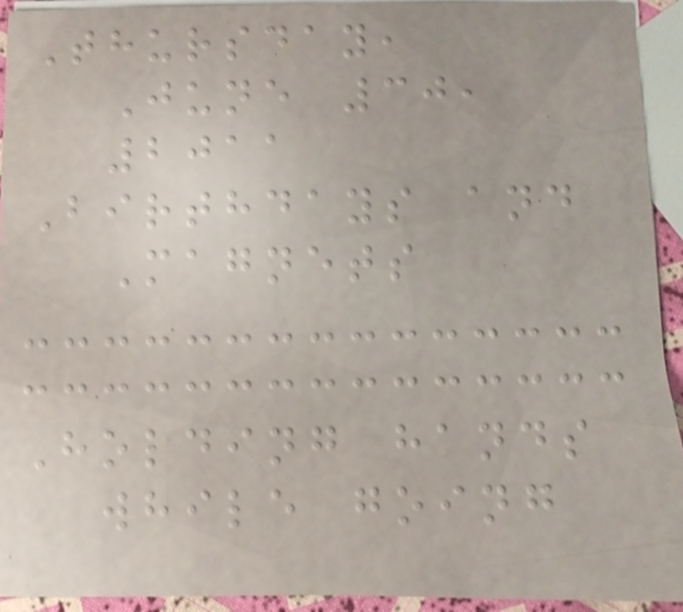Thursday,
June 30,
2011
Birthdays and
Magnets
Holding hands
while going
